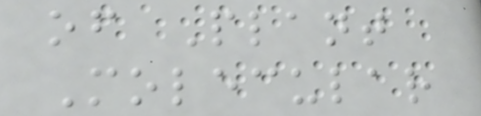of Plant
Molecular
